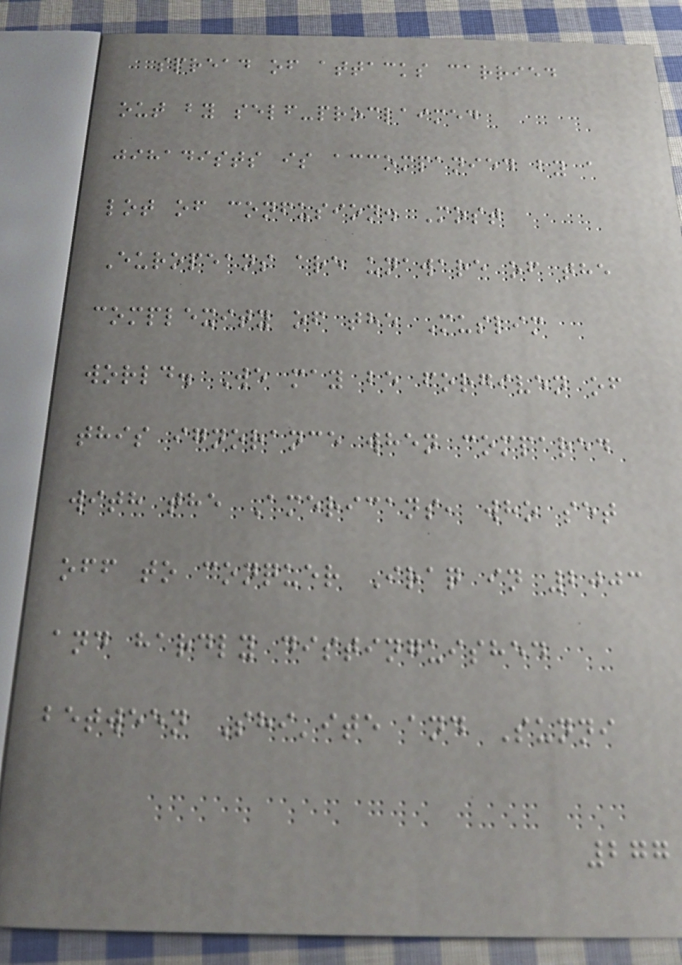spread of attacks carried
out by self-proclaimed
jihadists is accompanied by a
lot of confusion. Most
Europeans are unaware of the
complexity of the Muslim
world. We may be forgiven of
this ignorance when compared
with the Americans, who set
off to conquer Iraq in 2003
and hardly distinguished
between Shi'ite and Sunni
277
